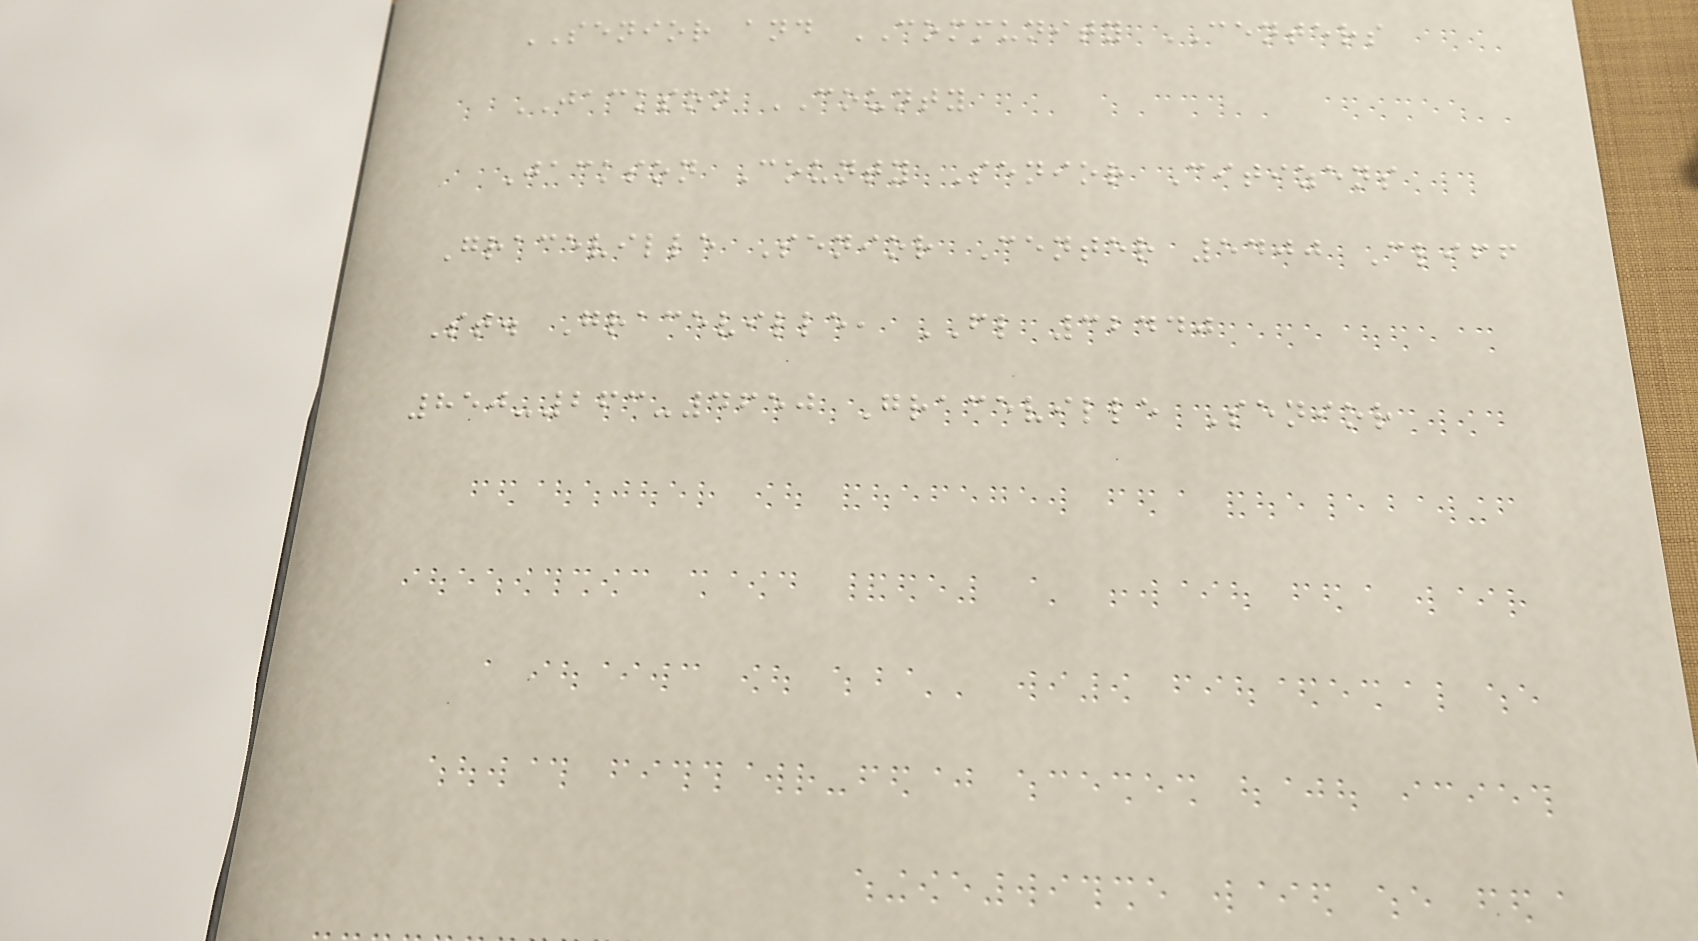SENIOR and COMMUNITY CENTERS
JACKSON COUNTY
Jackson County Senior Citizens
Graceville Senior Center 5400 Cliff
St. Graceville, FL 32440
850-263-4650 Graceville Senior
